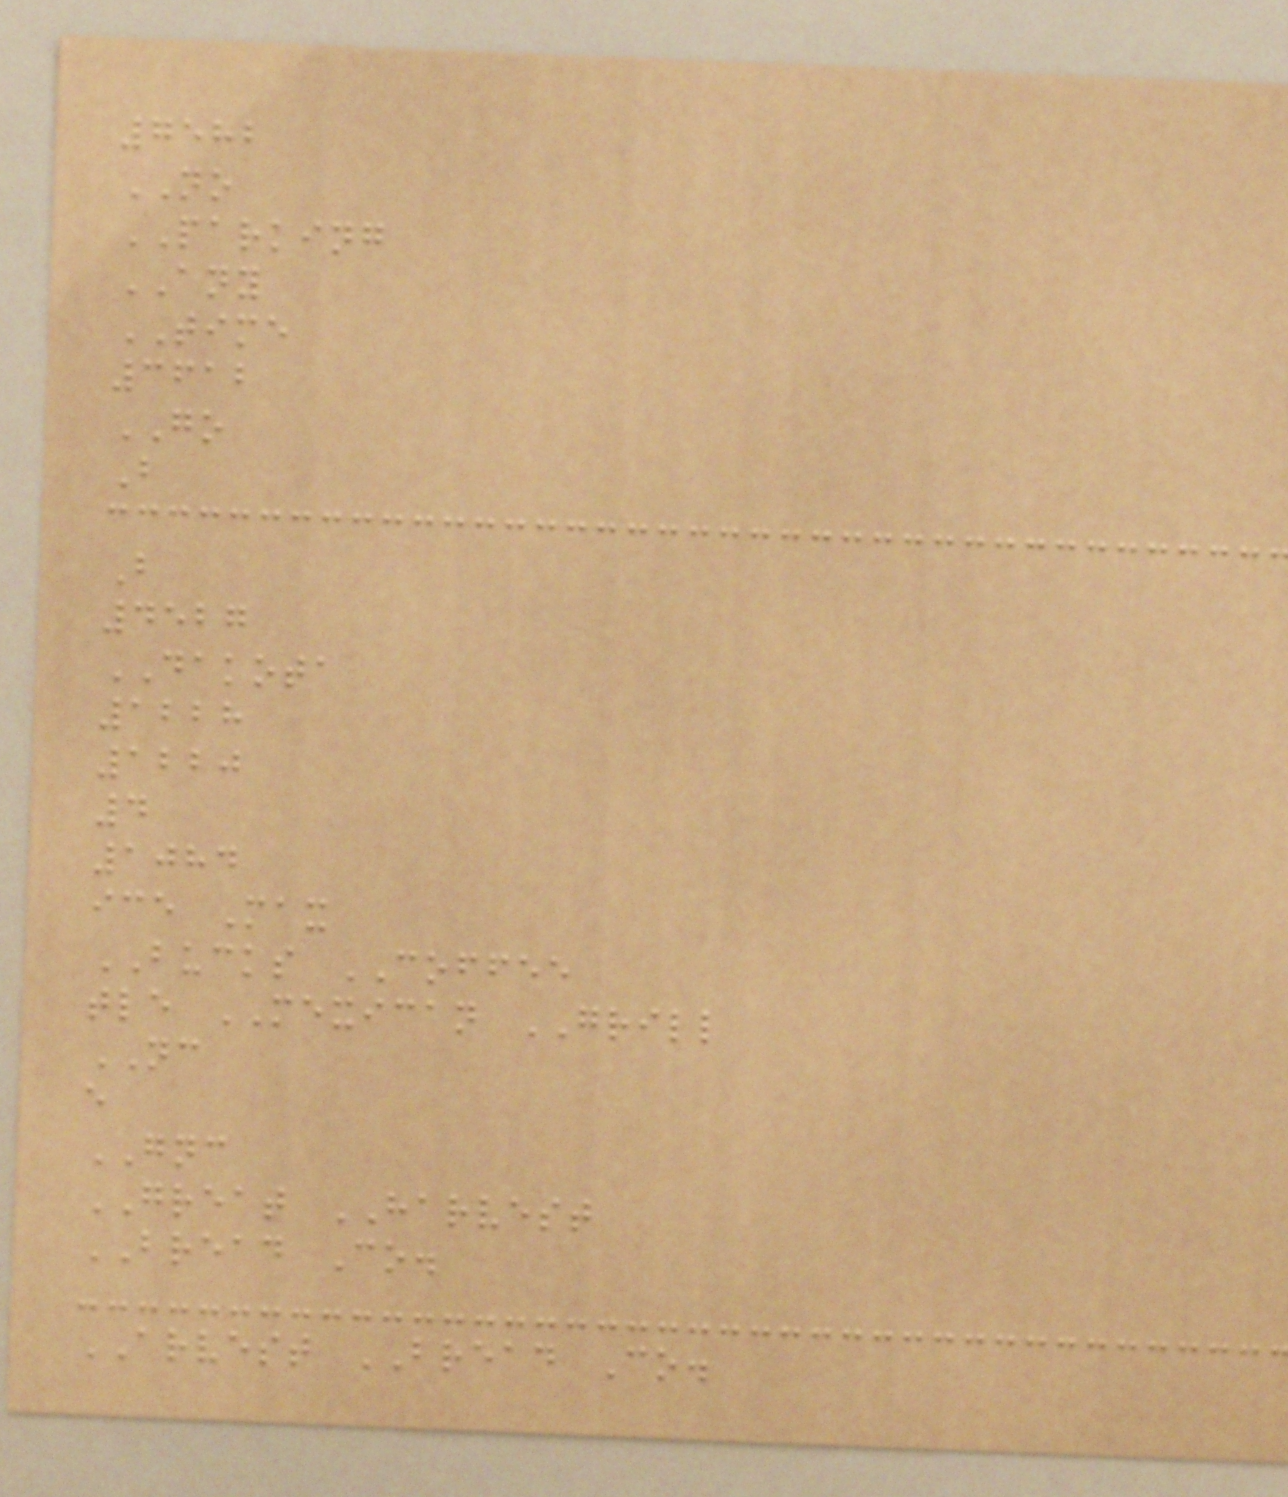7582
NO
PARKING
ANY
TIME
3612
GO
B
B
4527
DAKOTA
1228
1220
4
1084
ice Max
BUCKS COFFEE
tle MEXICAN GRILL
NC
e
GNC
GREAT HARVEST
BREAD Co.
ARVEST BREAD Co.
